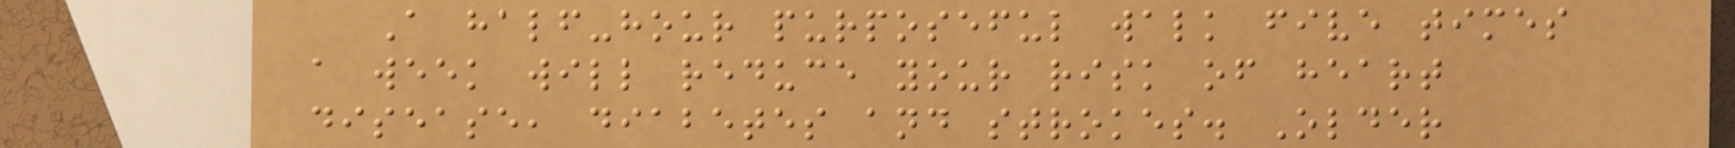A half-hour purposeful walk five times
a week will reduce your risk of heart
disease, diabetes and strokes. Older
